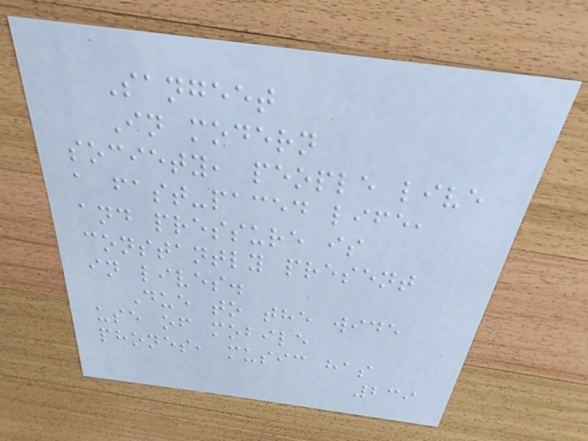Sangeet
In modern
society, people live
a fast-paced life,
and pressure is
constantly present
in lives.
Due to the wide
use of mobile
phones, music has
239
